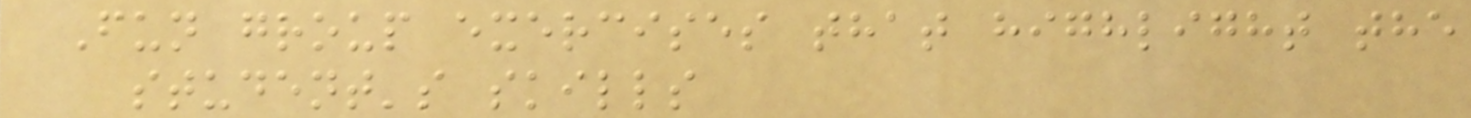Fun group exercises that highlight the
student's skills
